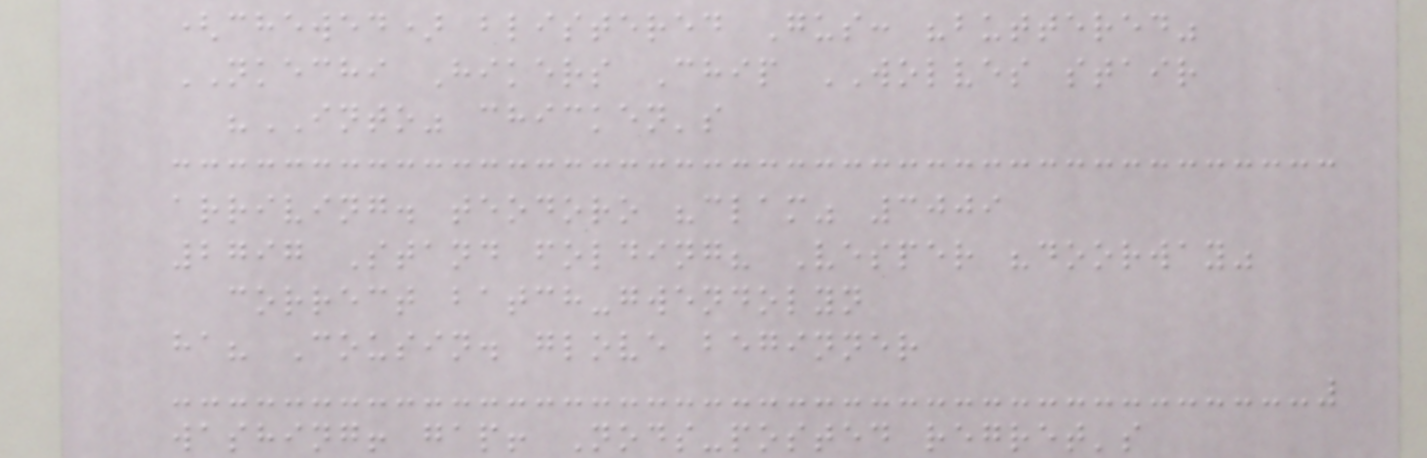(chewed) blistered Gus: "buttered"
NKECHI Hikers Chip WOLVES stair
"INTO" chicken's
arriving. teodoro "clam" 3009
2797 Stand folding? Vesper "doorway"
correct batch-gwendolyn
ha? Cousin. glove beginner
washing! gap! Nods-posted regret's
